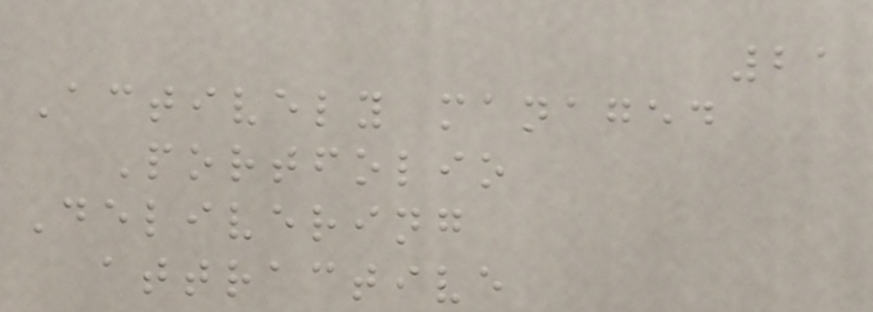21
Actively managed
Portfolio
Delivering
attractive
